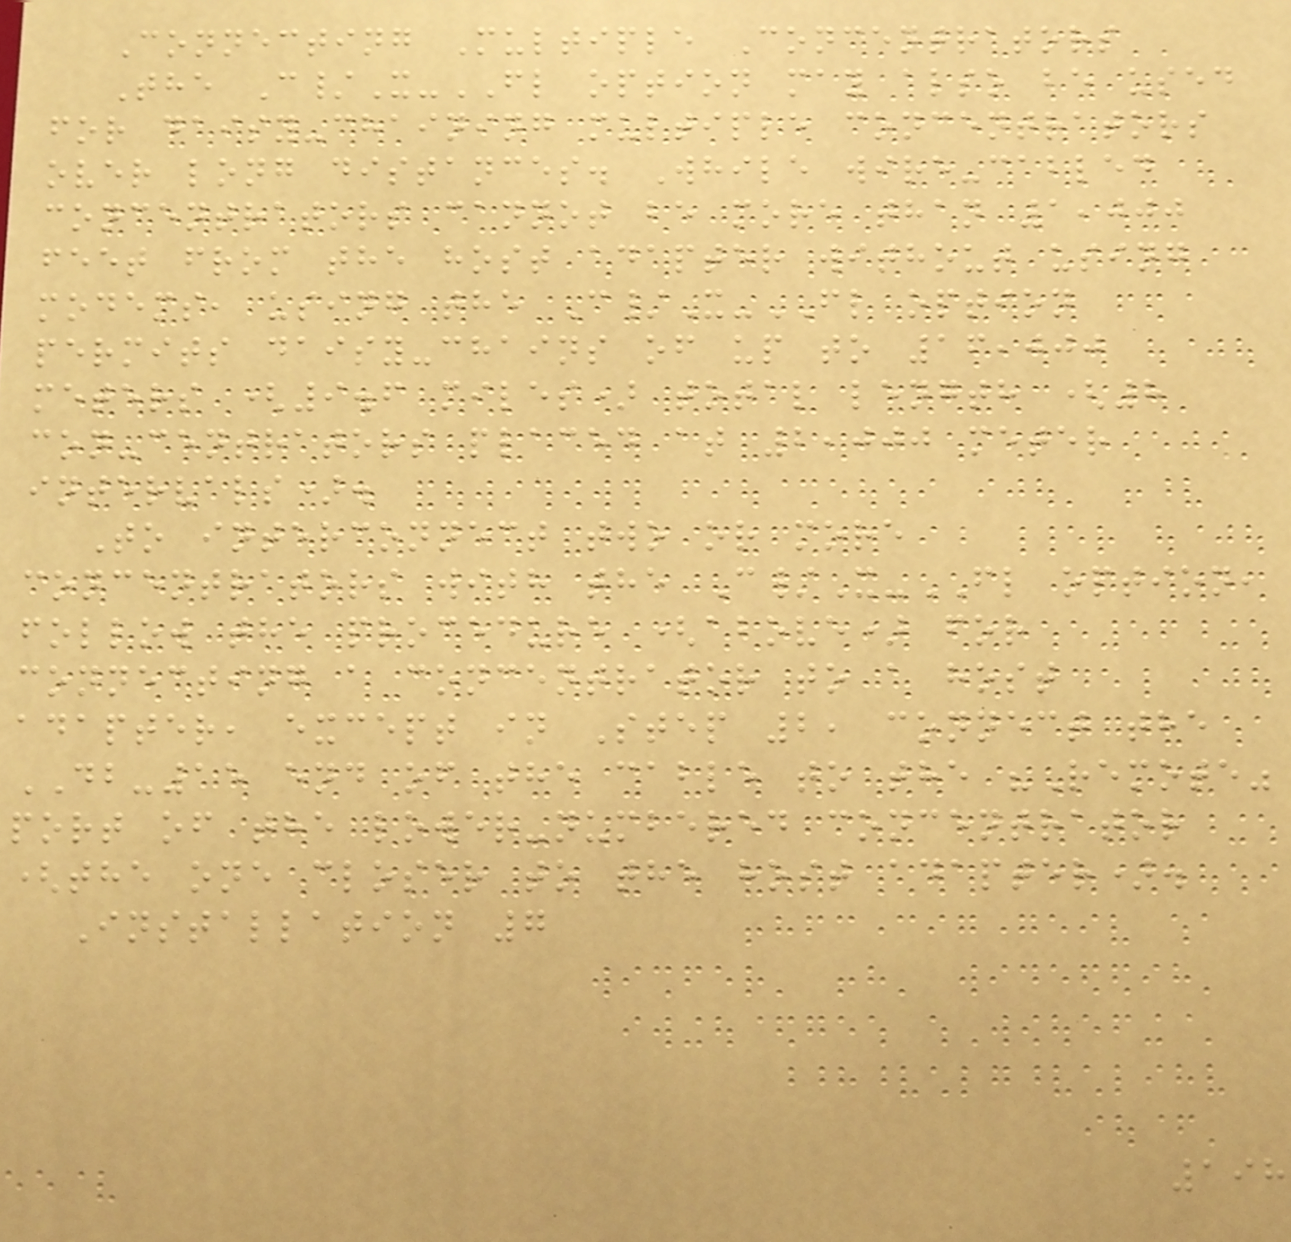Connecting Multiple Concentrators
The C/X-FL option may also be used
for daisy-chaining multiple concentrators
over long distances. While wire-cabled
concentrators cannot be more than 1,000
feet from the host adapter without using
modems, using the C/X-FL option
permits daisy-chains of up to 16,000
meters (9.6 miles) total length (8
con-centrators placed at 2,000 meter
intervals).
To interconnect two or more
concentrators with the C/X-FL option,
follow the procedure (above) for
connecting a concentrator to a host
adapter, except in Step 2, connect the
DB-15 end of the cable to the "Remote"
port of the lower-numbered concentrator
(the one closer to the host adapter).
Installation 7
198
